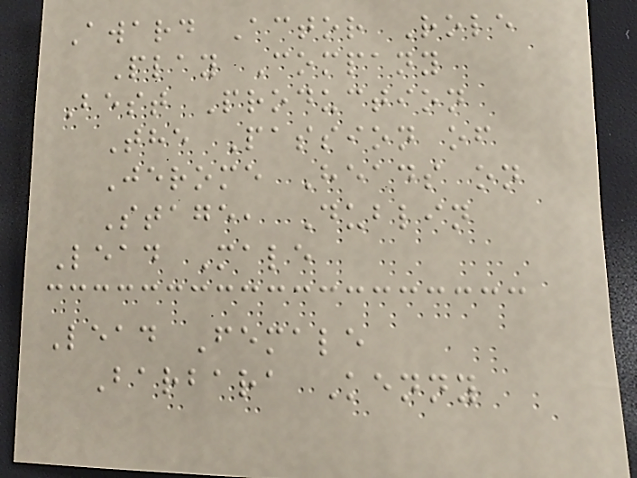Award Actor Role
Play Company
Best Production
The Passion of
Jerome Heads on
Stage, Dublin
Lead Male
Lead Female
Barbara Kenny
